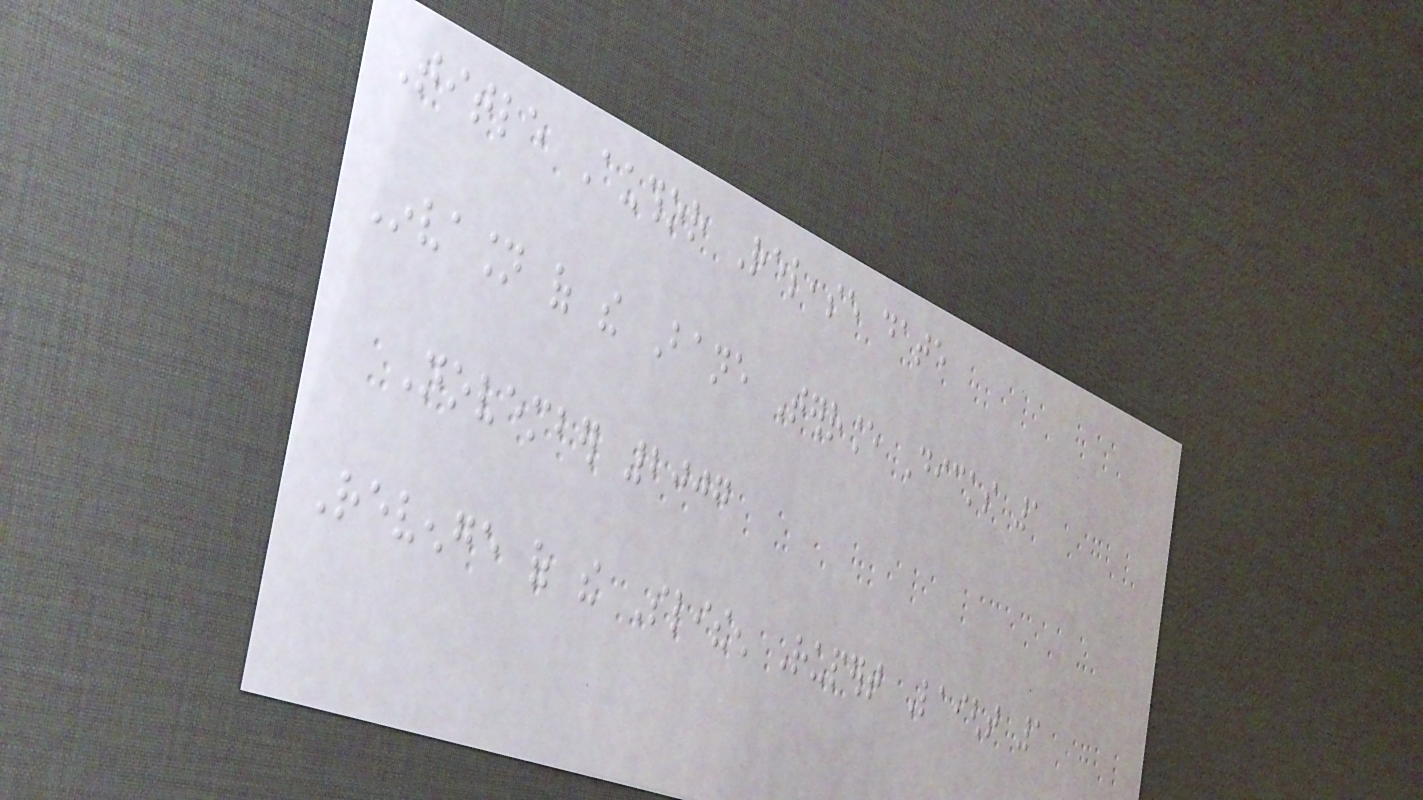Title Author Release date
Invasion of the Bane Terrance Dicks 1
November 2007
Revenge of the Slitheen Rupert Laight 1
